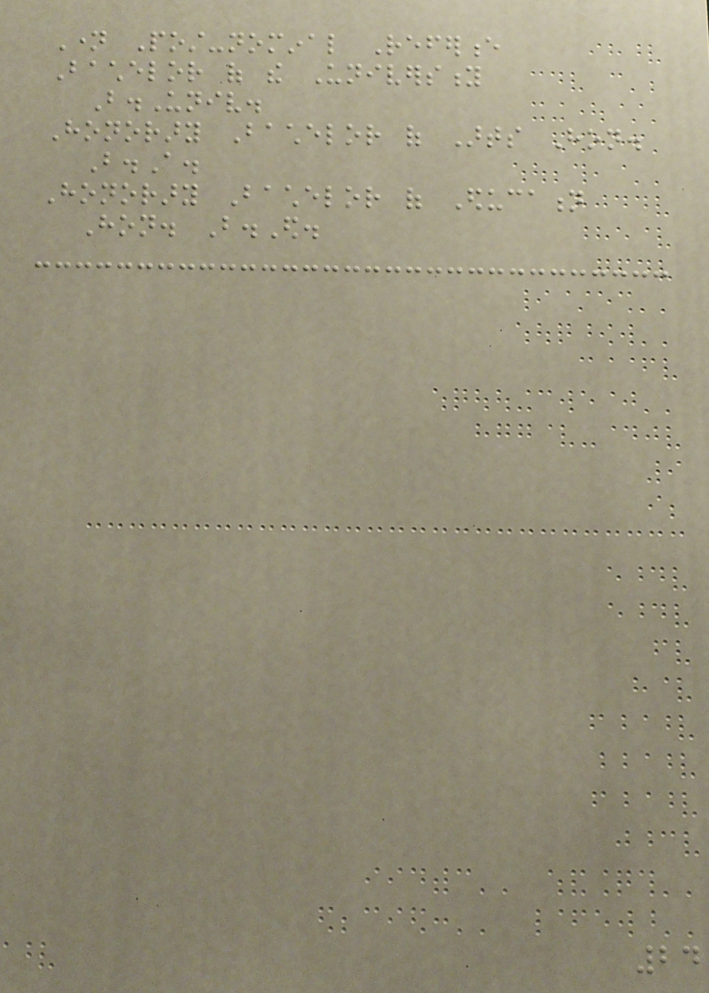Name Post-nominal Reference
Bachelor of the University
B.Univ.
Honorary Bachelor of Arts Hon.
B.A.
Honorary Bachelor of Education
Hon. B.Ed.
24
